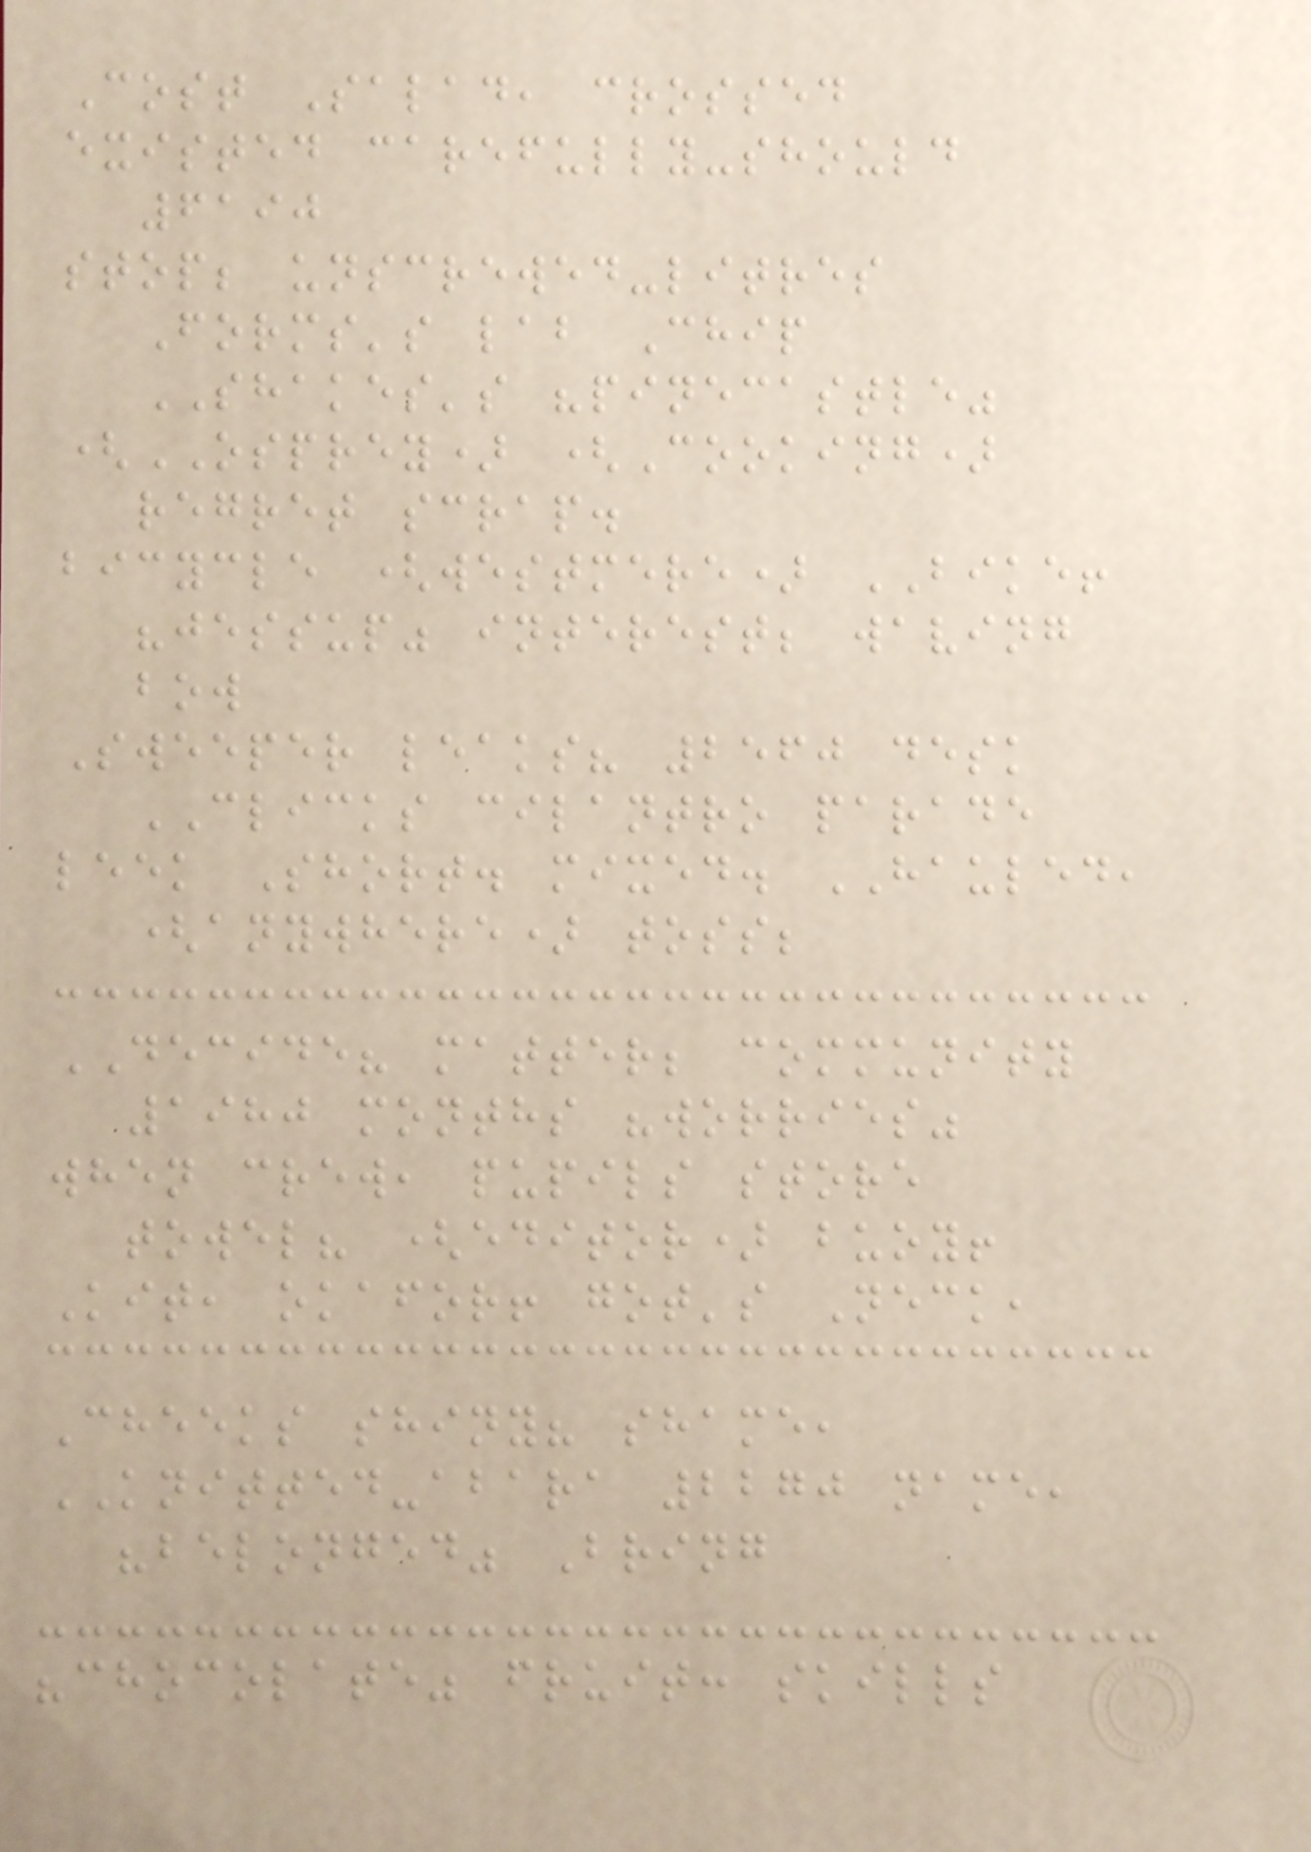Cost Salad, crossed
existed carefully-should
6190
stop; unscrewed-litres
Forms's lab Chip
SHAKES's "pinecastle"
(OSPREY) (Cooking)
regret scrap.
bicycle (westmere) BIKE!
"jessup" interest; waving
bow
Sweeper leaks? 2560 desk
CLICKS cilantro parade
leek Short. mixed. HAULED,
(anywhere) toss;
DECIDE? matter; community
1980 months "worries"
when crew, pupils store
towel? (editor) buoy!
Kit, okafor! got's Neck,
Cheeks shiny? shame,
KNITTED-abara 2270 name,
"belonged" Bring
"chocolate" fruit: skills
